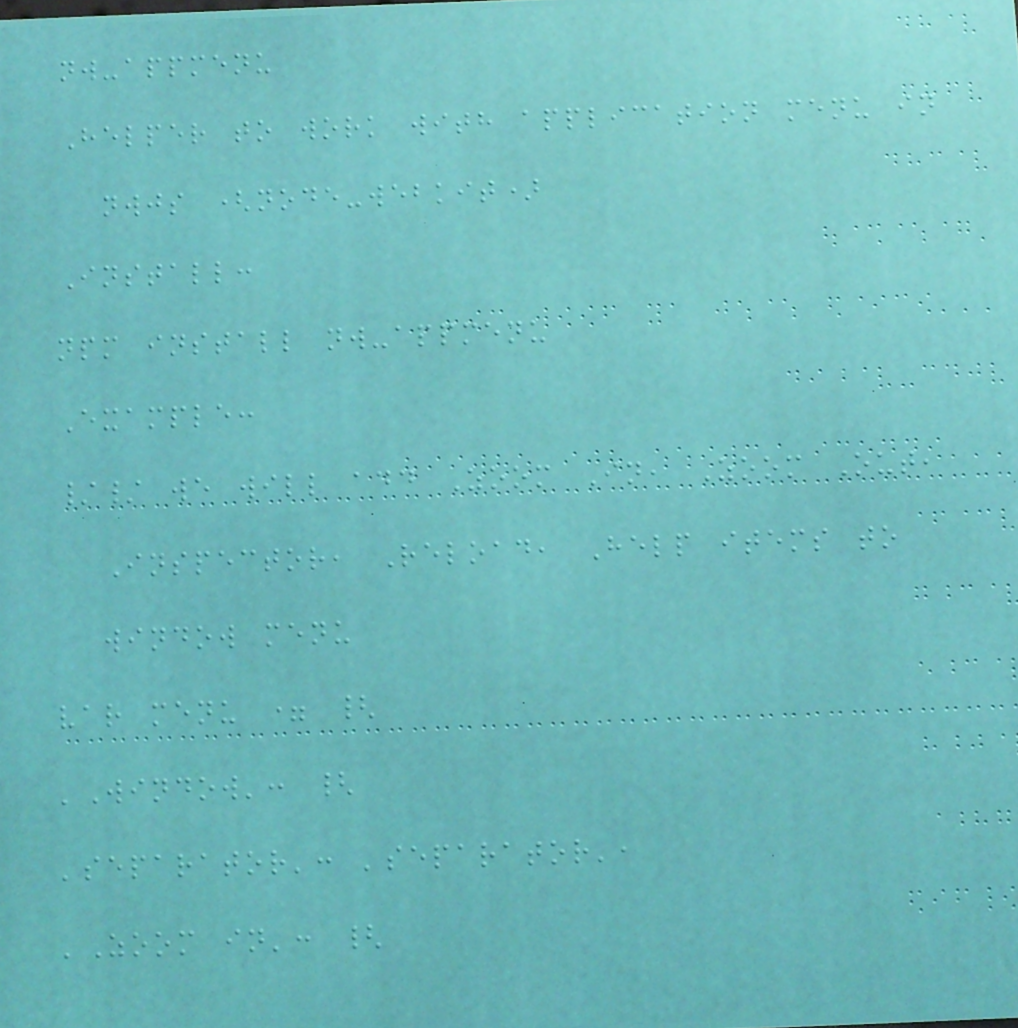nw-appmenu
Helper to work with application menu in
nwjs (node-webkit)
Install:
npm install nw-appmenu
Example:
// we will add Zoom In, Zoom Out,
Inspector, Reload, Help items to
window menu
var menu = {
'Window': {
'separator': 'separator',
'Zoom in': {
